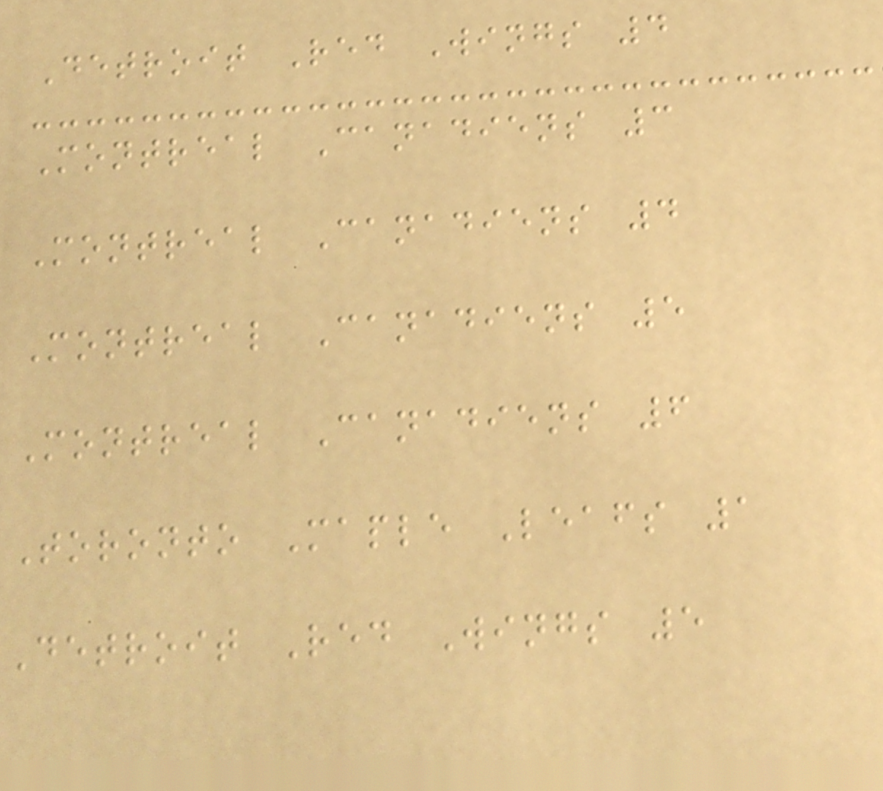Detroit Red Wings 4
Montreal Canadiens 3
Montreal Canadiens 4
Montreal Canadiens 5
Montreal Canadiens 6
Toronto Maple Leafs 1
Detroit Red Wings 5
